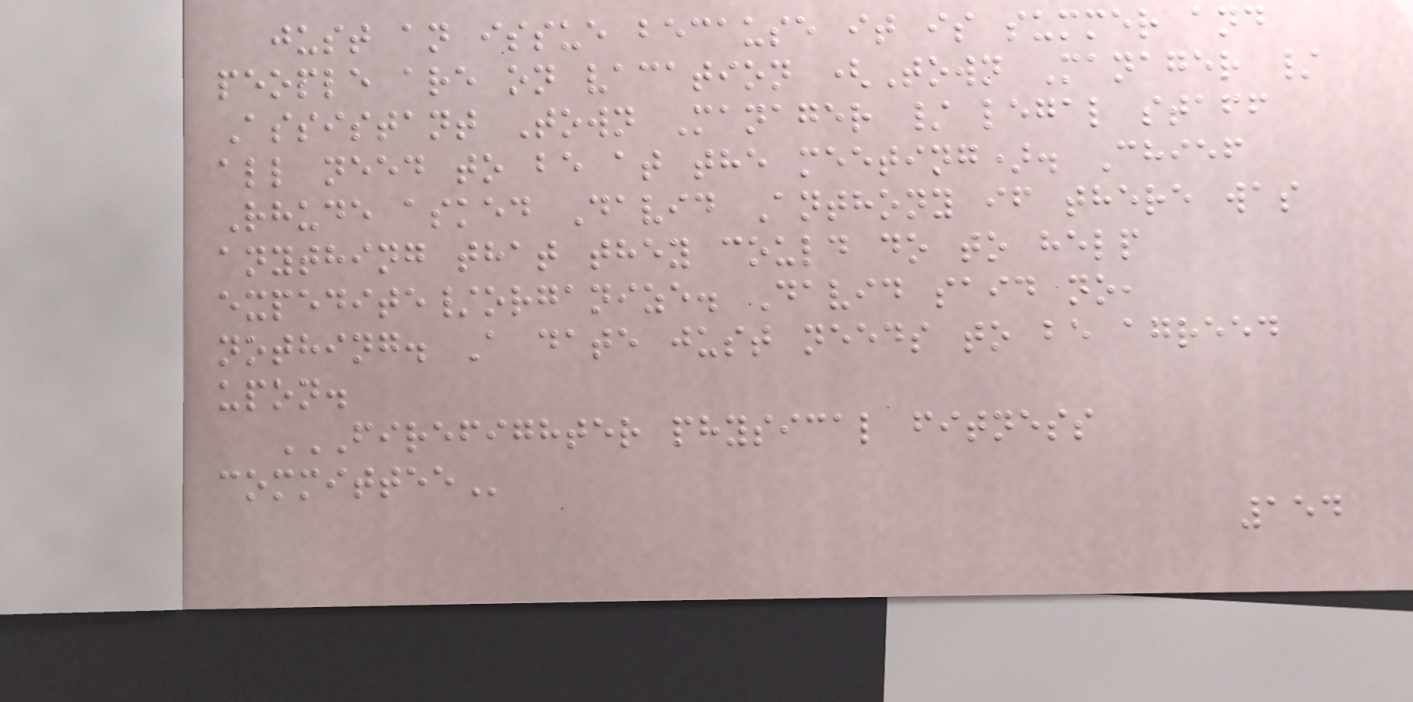just an issue because it is summer and
people are on vacation (Town Manager /
Assistant Town Manager / legal staff
all need to be at the meeting). Chief
Rhude asked David Anthony if there was
anything that they could do to help
expedite/organize. David said no,
nothing. A date just needs to be agreed
upon.
FIREFIGHTER PHYSICAL FITNESS
COMMITTEE
154
